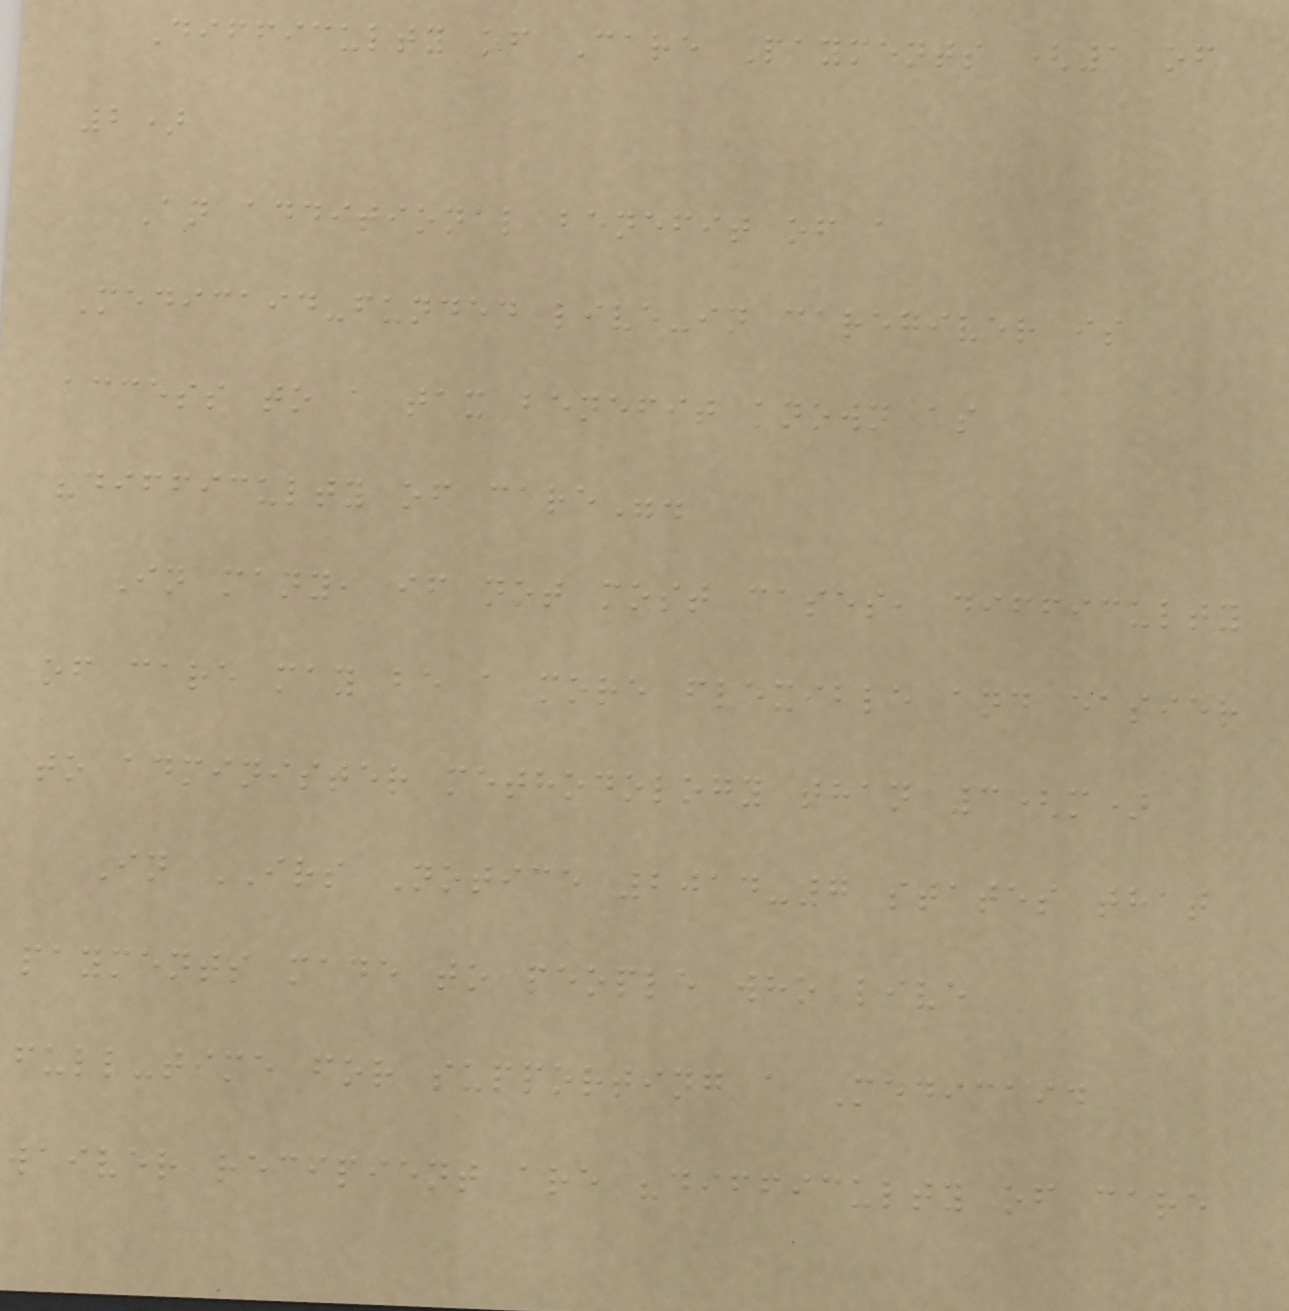Difficulty of Care Payments (1 of
2)
An additional benefit of a
Medicaid-funded live-in caregiver is
access to a tax benefit known as
"difficulty of care".
In many, if not most cases, difficulty
of care may be a more flexible and easier
to administer methodology than 3(m)
In IRS Notice 2014-7 states that
payments made to people who live
full-time for supporting a Medicaid
waiver recipient are "difficulty of care
